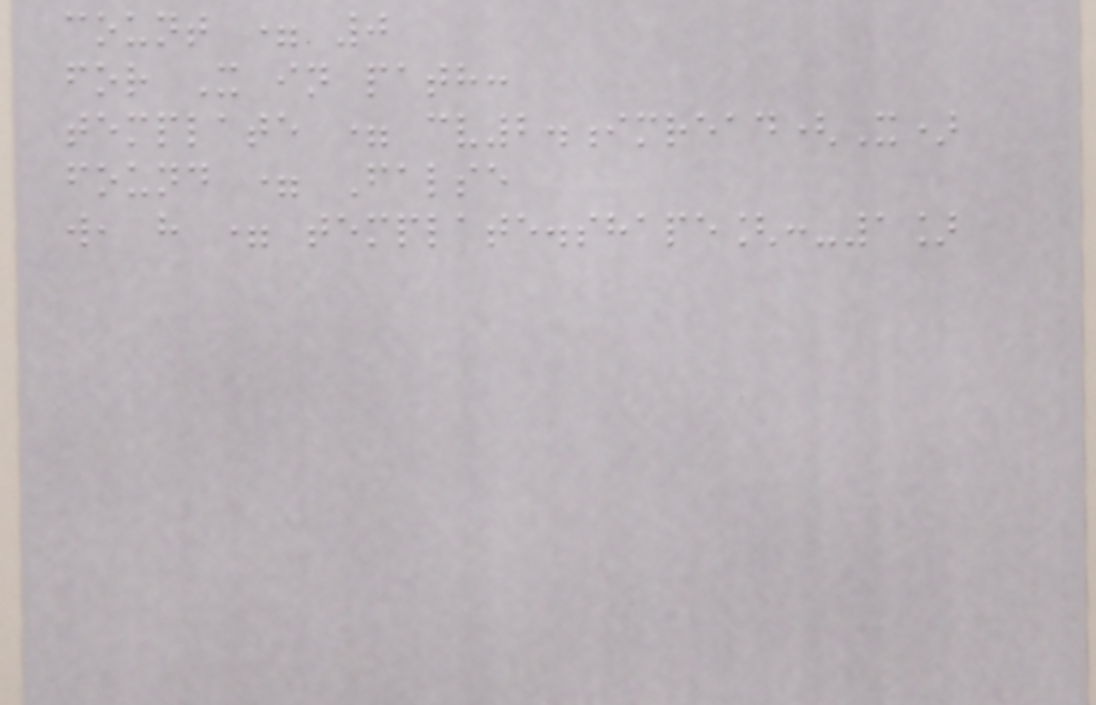count = 0
for X in path:
template = cv2.imread(X)
found = False
w, h = template.shape[:-1]
